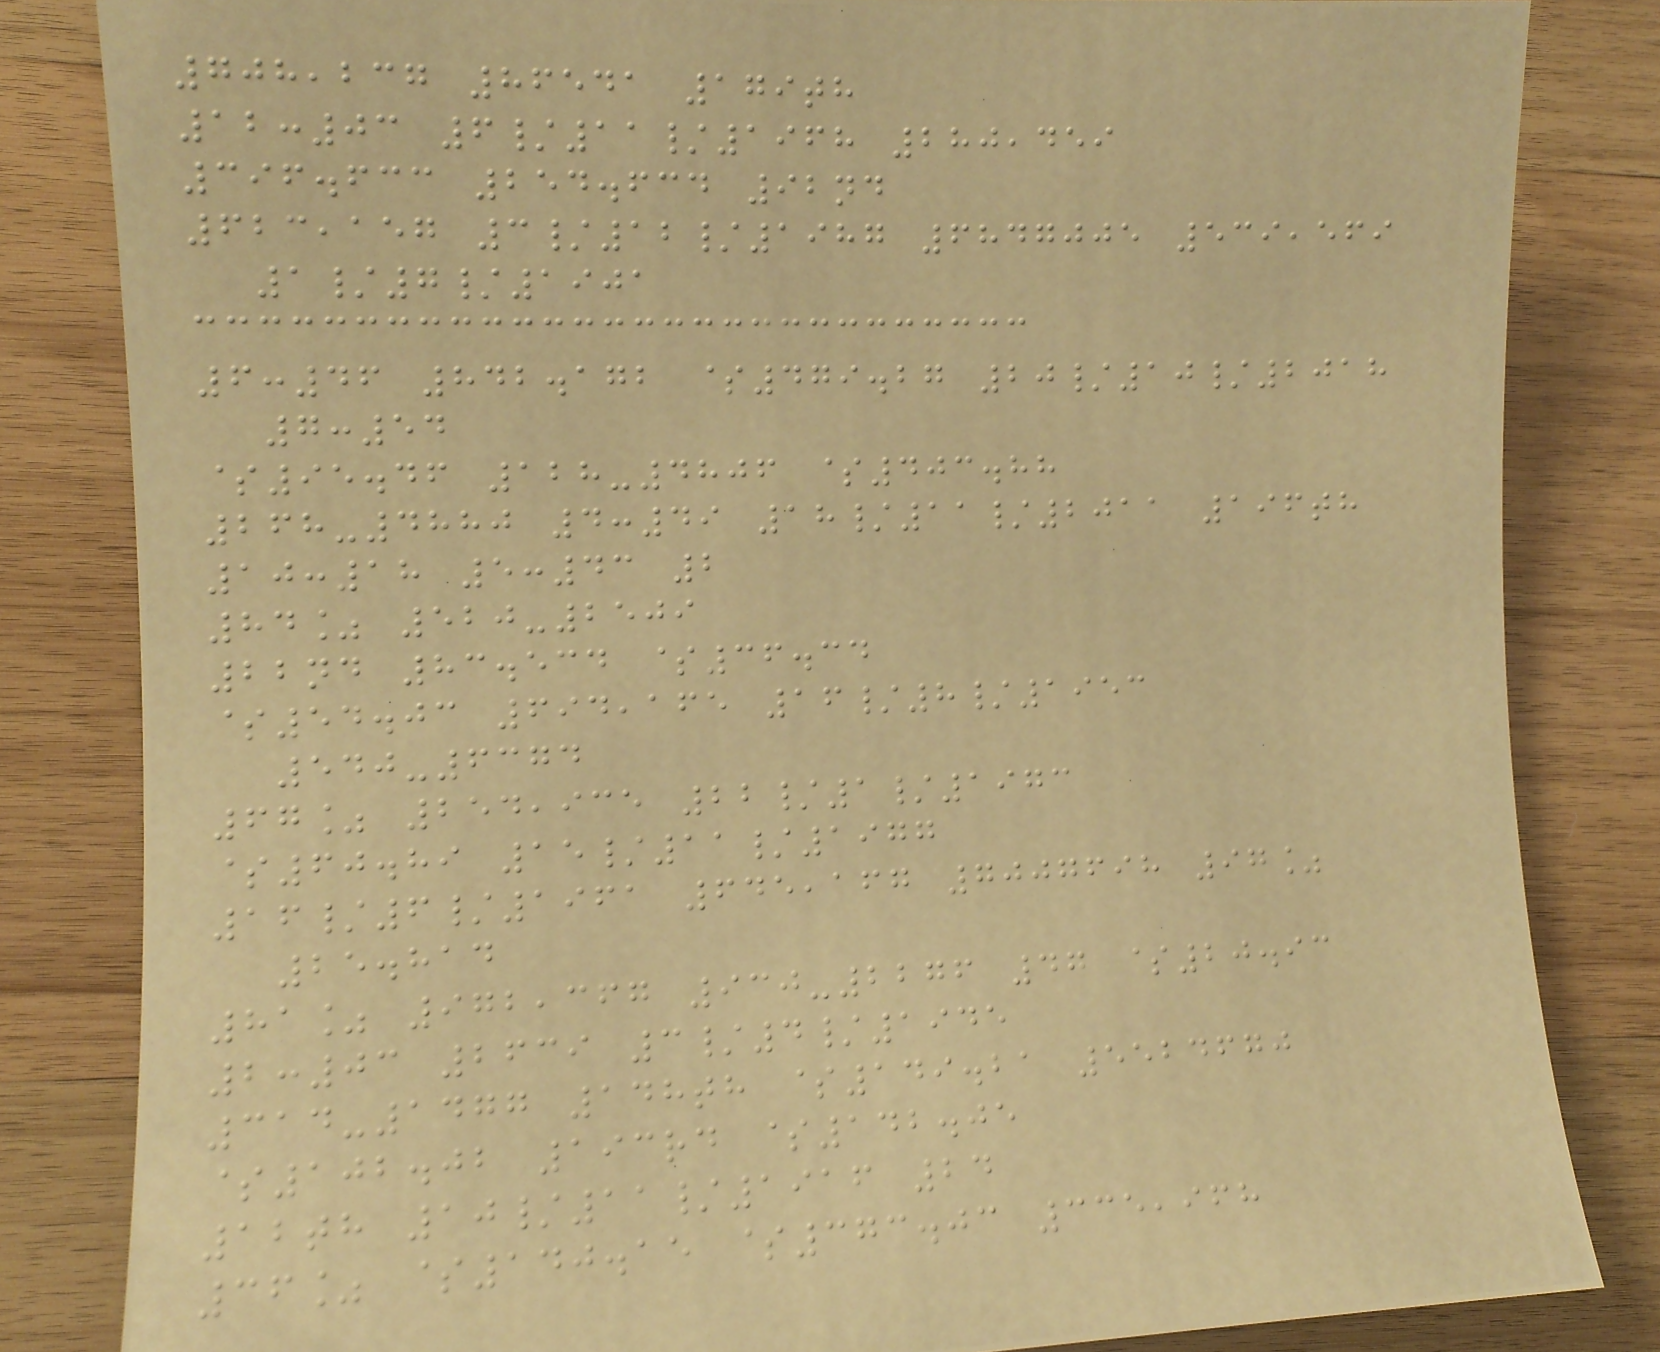708,237 86541 179th
12:03 6/11/1968 280,459
396.633 254.634 92nd
623,157 3/12/1987 6847005 539,569
1/7/1901
6:46 842.172 $479.27 20/10/2018
7:54
$95.46 128-4806 $403.88
268-4880 4:49 18/11/2011 196th
10:18 5:43 2
84% 520-2509
22nd 83.534 $36.34
$54.03 694,165 16/8/1953
540-6374
67% 254,935 22/1/1973
$60.89 15/11/1977
16/6/1961 645,167 7007698 97%
25.814
81% 972,367 930-2276 47 $20.93
2:03 2639 3/4/1945
314-1477 148th $149.21 5524670
$102.02 193rd $142.05
12th 10/11/1916 24
36% $140.15 $373.03 335,968
